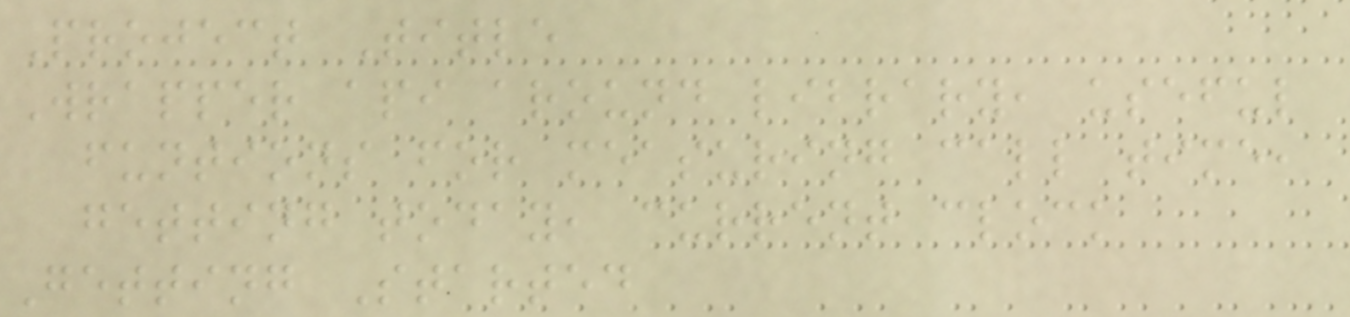Project Title
Wrapper api around library, useful
funtions for measuring call time,
getting today, current clock
Getting Started
